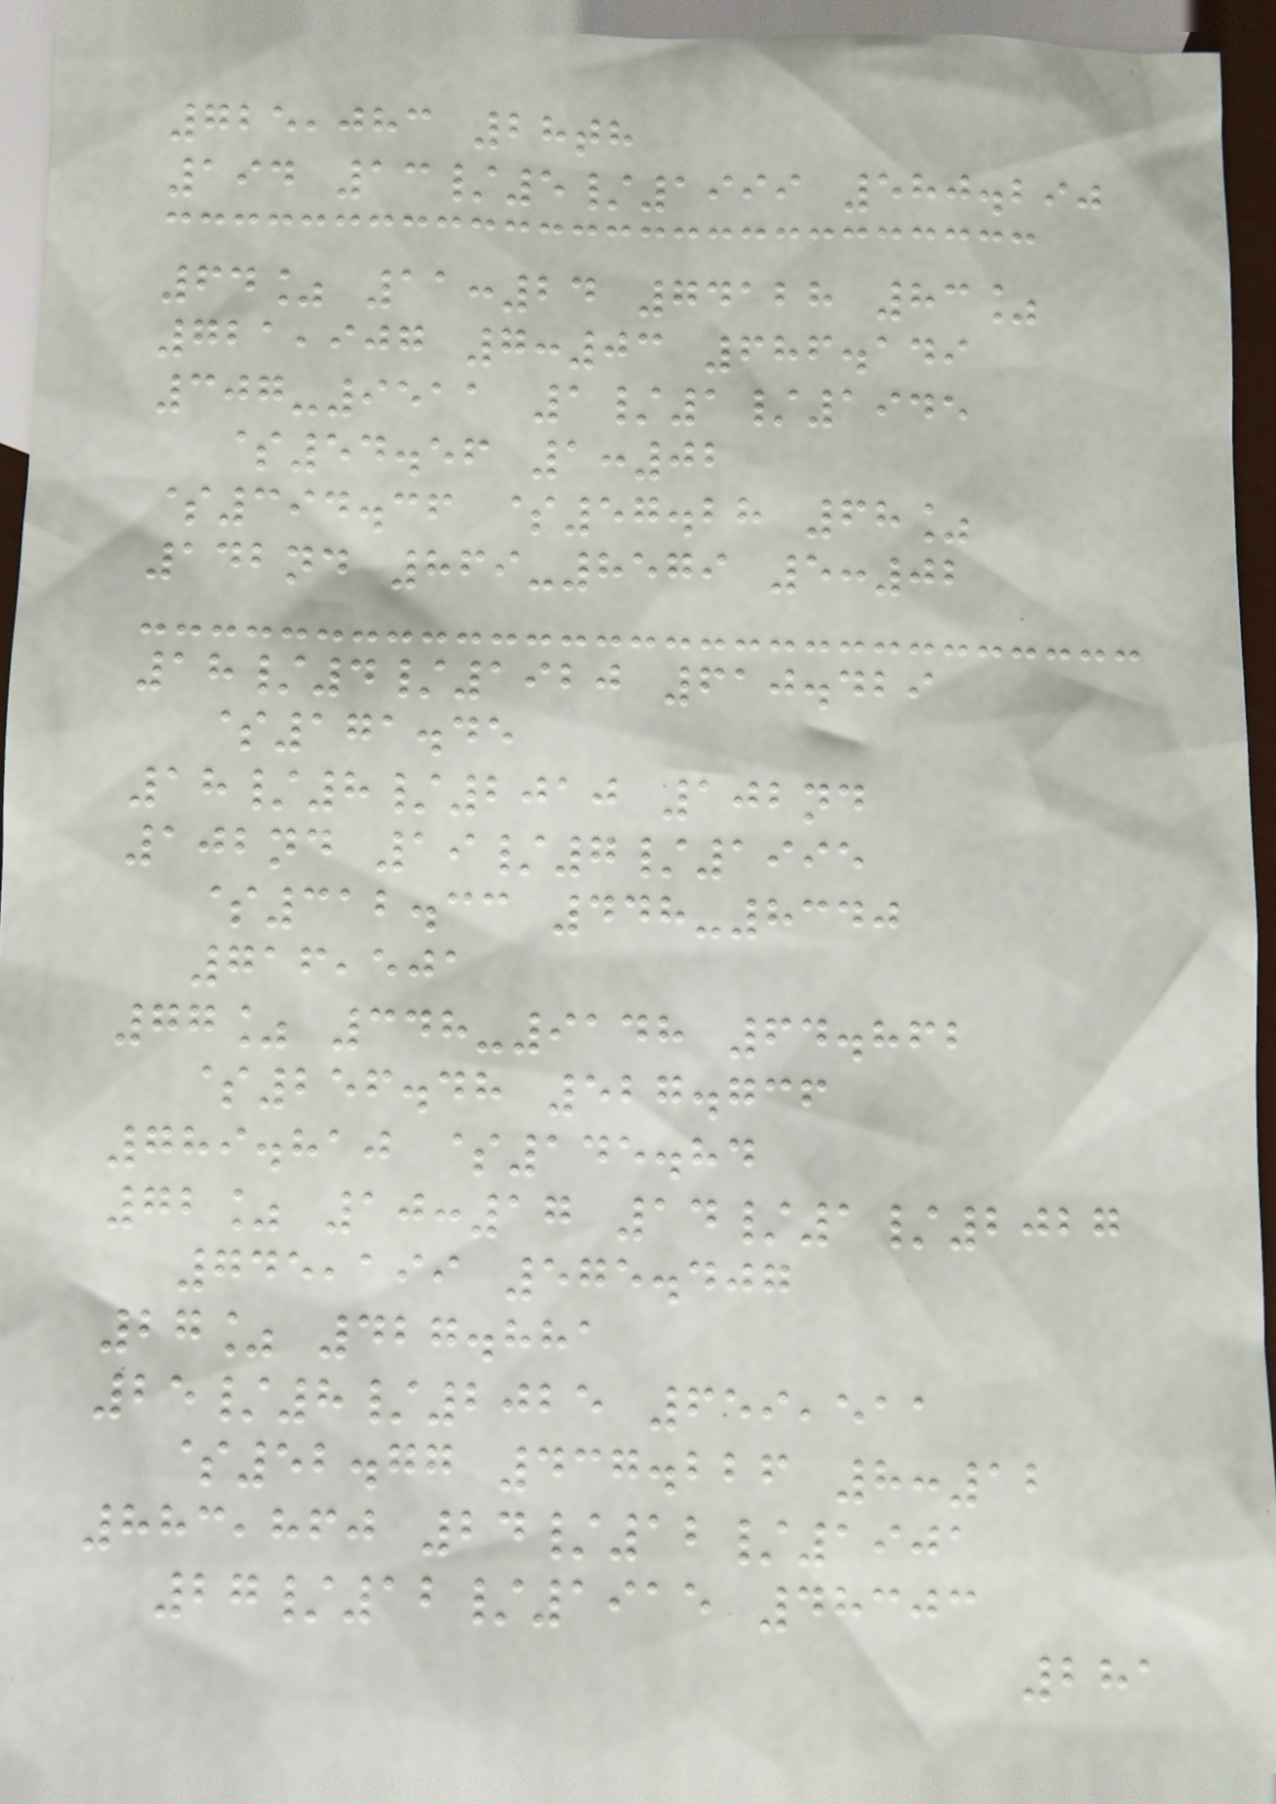725,083 28th
194 13/5/1999 580.290
64% 11:24 74128 83%
721,907 7:03 686.149
307-9511 1/1/1945
$54.56 1:02
$394.36 $57.28 68%
142nd 869-8579 5:02
18/4/1920 610.429
$171.45
18/8/2010 102nd
102nd 19/7/1995
$312.33 448-8340
716,501
77% 348-9148 64.862
$256.48 527.736
789.810 $145.84
72% 10:17 14/1/2027
745,199 575.407
27% 427.881
25/8/2025 659,511
$52.77 437.226 8:12
883,860 24/12/1901
27/12/1915 48303
281
